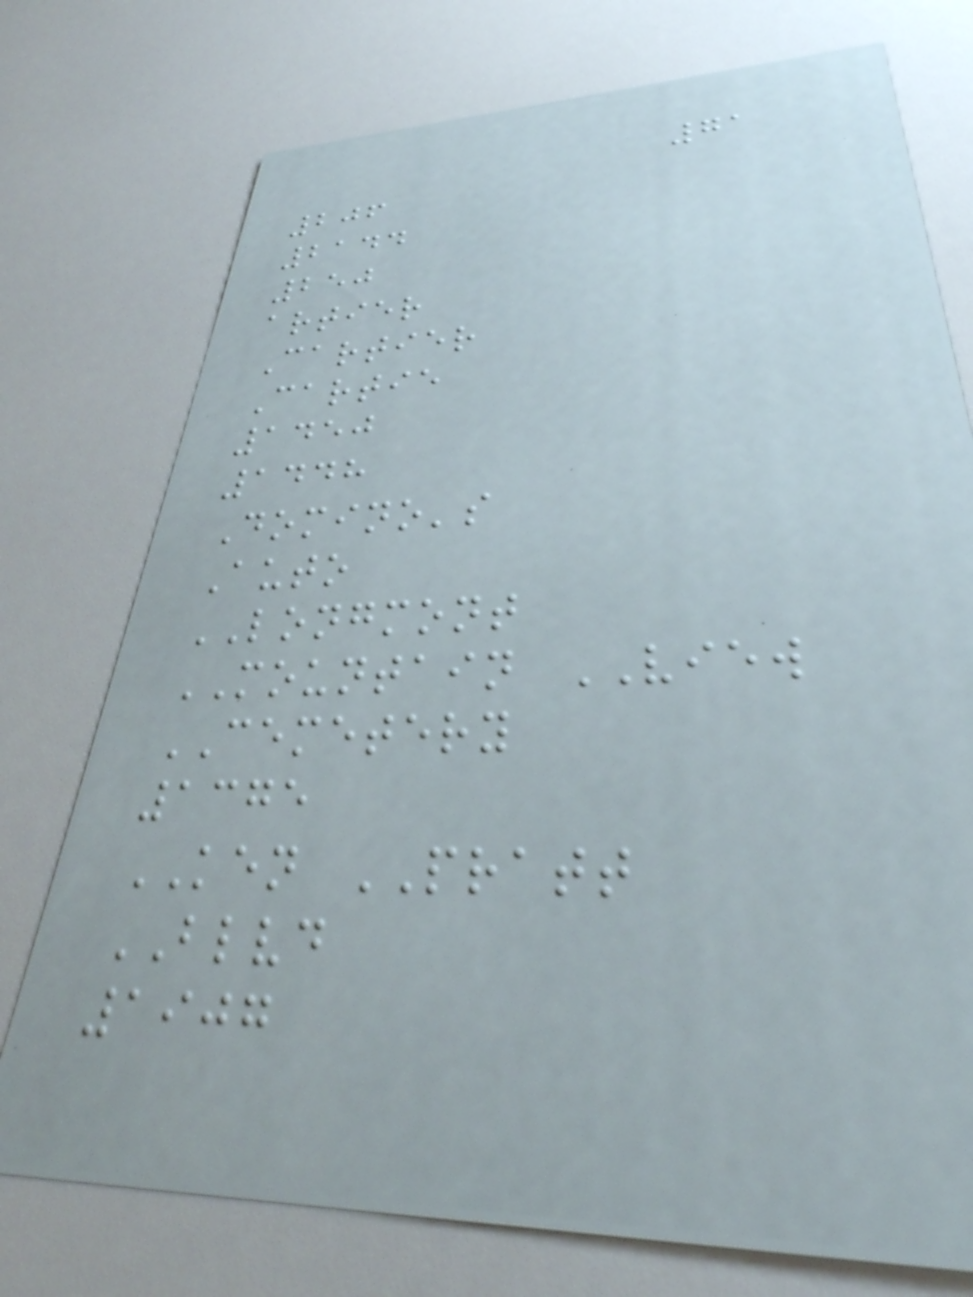71
206
2144
250
artier
Cartier
Cartie
1450
1448
Domino's
Auto
LONGMONT
MOUNTAIN VIEW
CEMETERY
1375
KEN PRATT
BLVD
1907
